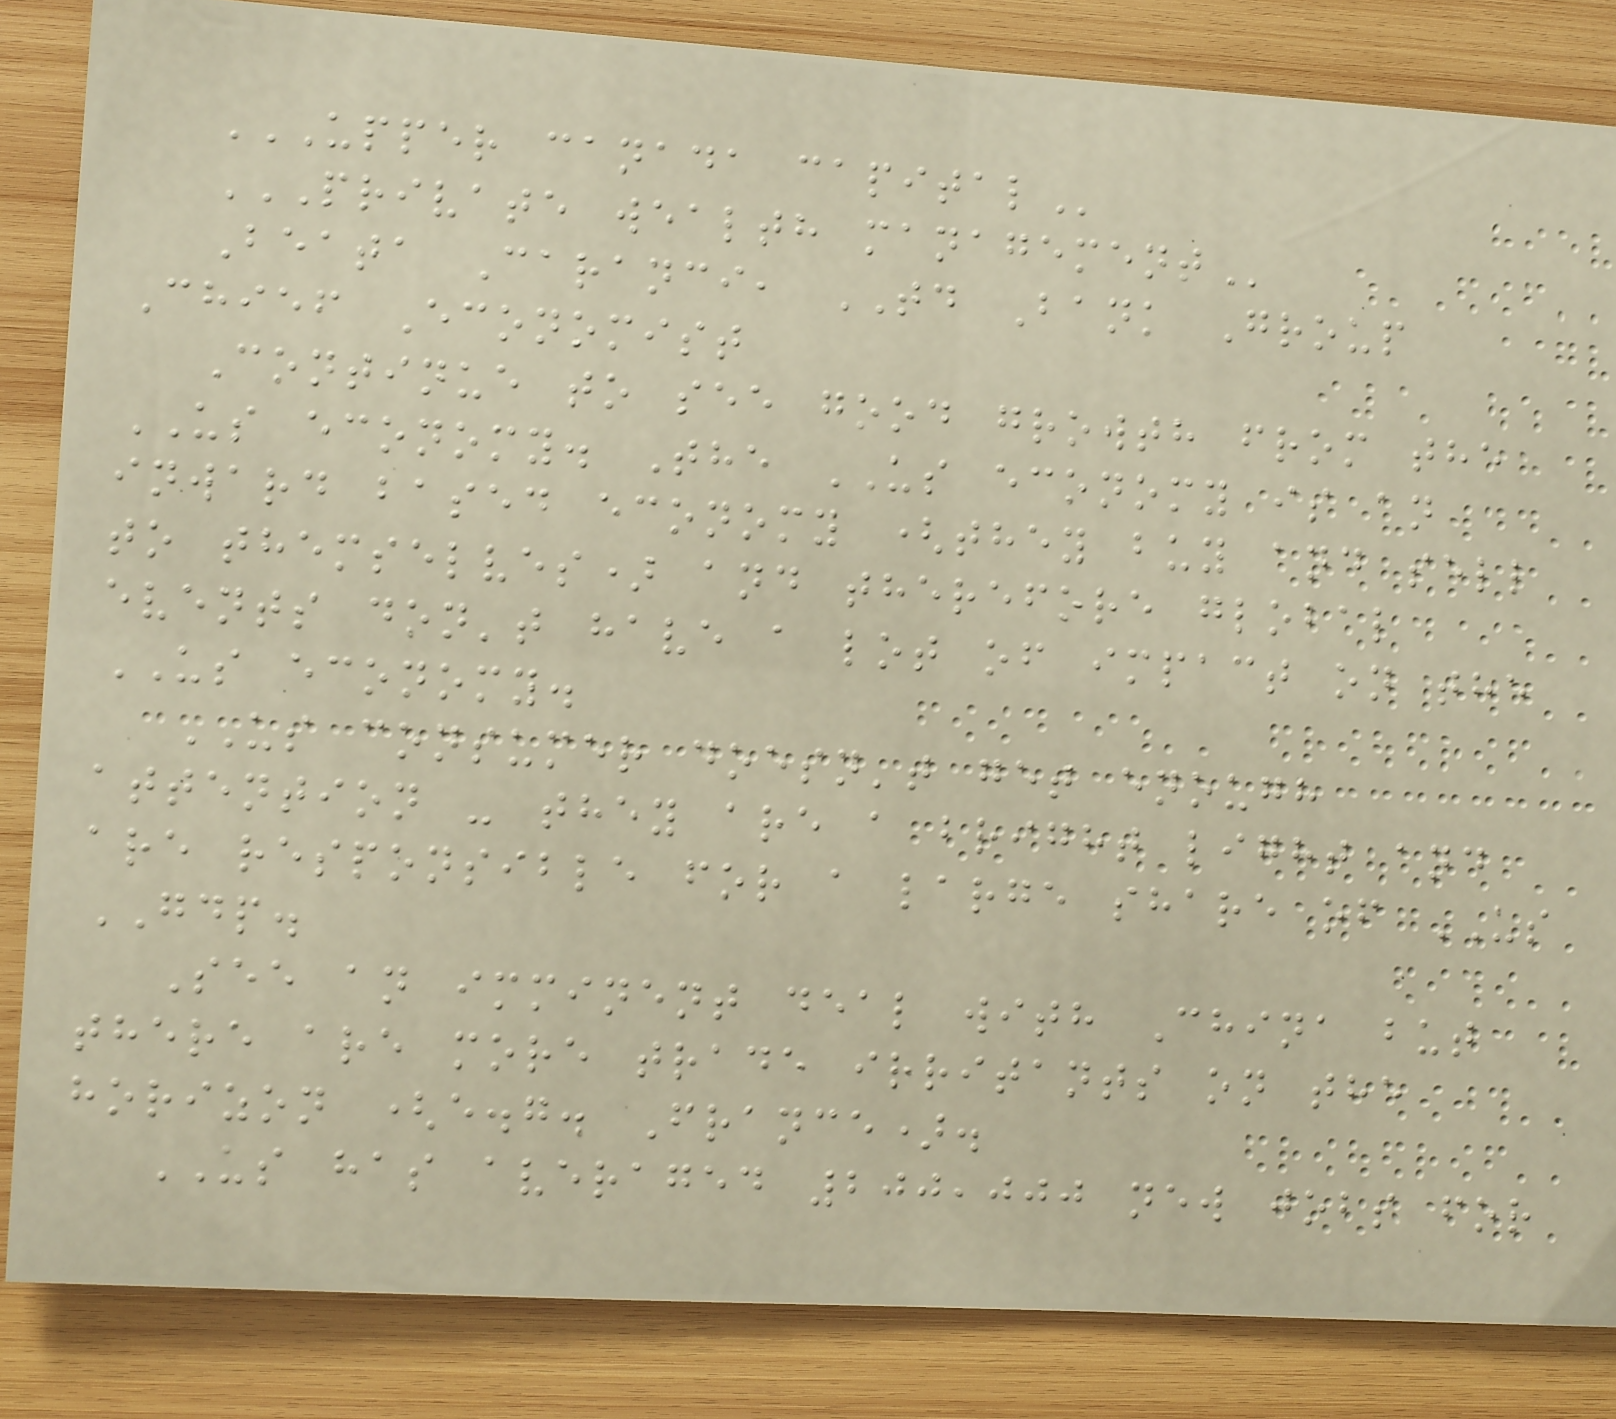UPPER CANADA CAPITAL
PRIVATE WEALTH MANAGEMENT
Beata Caranci, TD Bank Group
Chief Economist
Continue to see good growth from the
US economy. The US economy is an
inward based economy (they buy and sell
to themselves) and therefore global
events don't have a lot of impact on the
US economy.
US consumer doesn't get enough
attention - they are a bright light and
are responsible for a large share of US
GDP.
See an imminent deal with China but
there are more trade irritants on the
horizon (e.g. France).
US has averaged 200,000 new jobs for
